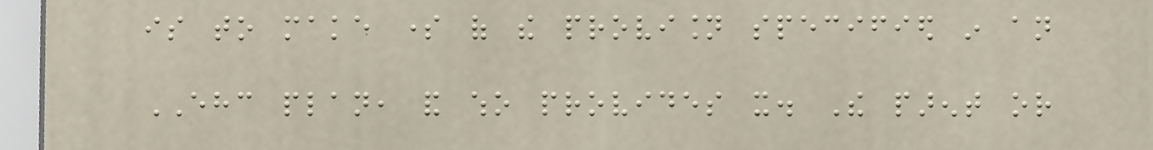is to make some of the provision specified in an
EHC plan, and who provides it. The parent or
